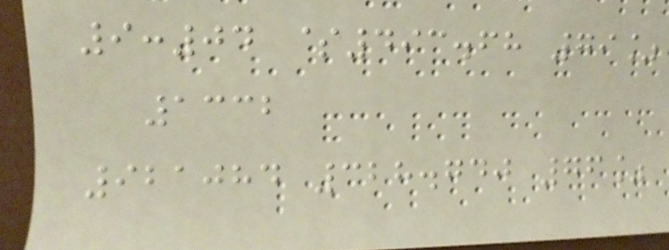9:04 $493.68 79%
1332
921084 328.740 76%
